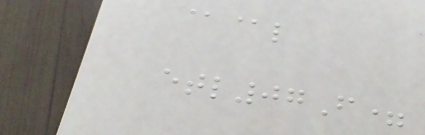@@l
etl07F=
